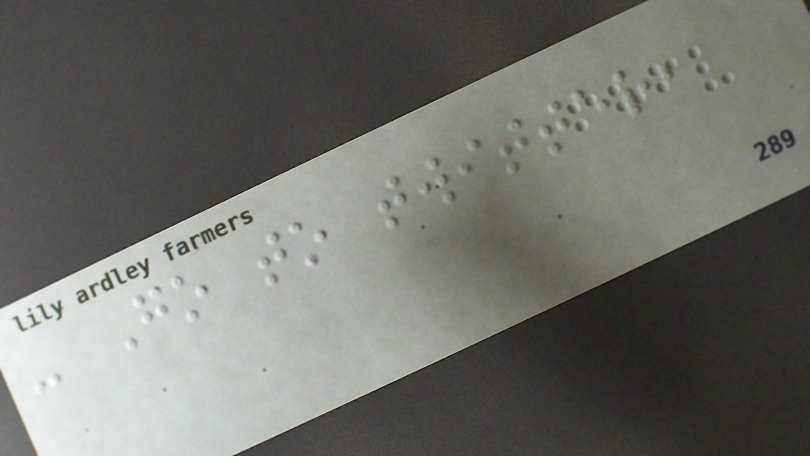- Go to twitter,
